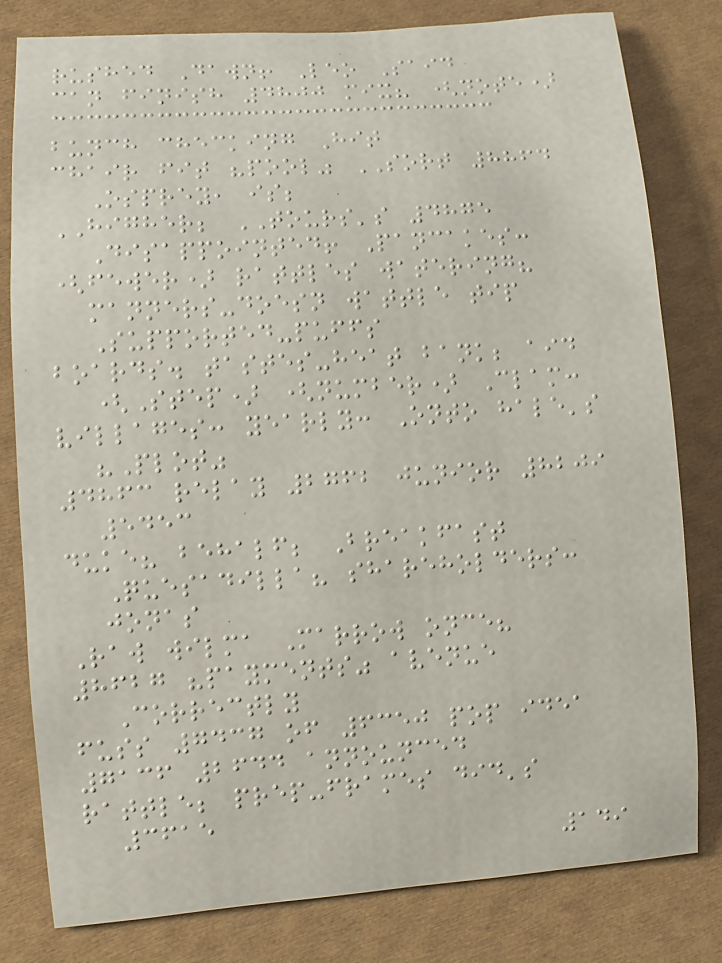rushed Dawn! Leo Said
can finish 4800 mix? (note)
bunch checking Hit
chair fit "pool" SORT 8864
Osprey, is;
HIGHER; TOURS's 4875
Disappointed! Pancakes:
(fewer) rattles watering?
manners-doesn wattle tip
Supported-puffs
boards. tastes-heat bank; aid
(Step) (number) Clam:
villages: yearly: Onto hale's
"Plot"
4863 relay 2762 junior 8209
5453
duke? behalf; Breakfast
Quesadilla? shareholders:
jonas
Raw wilma Marrow once?
8627 "payments" avenue
Correctly
fuss 7437 of 6350 pop idea
7136 2644 announced
rattle; prep-frames did's
3615
149
